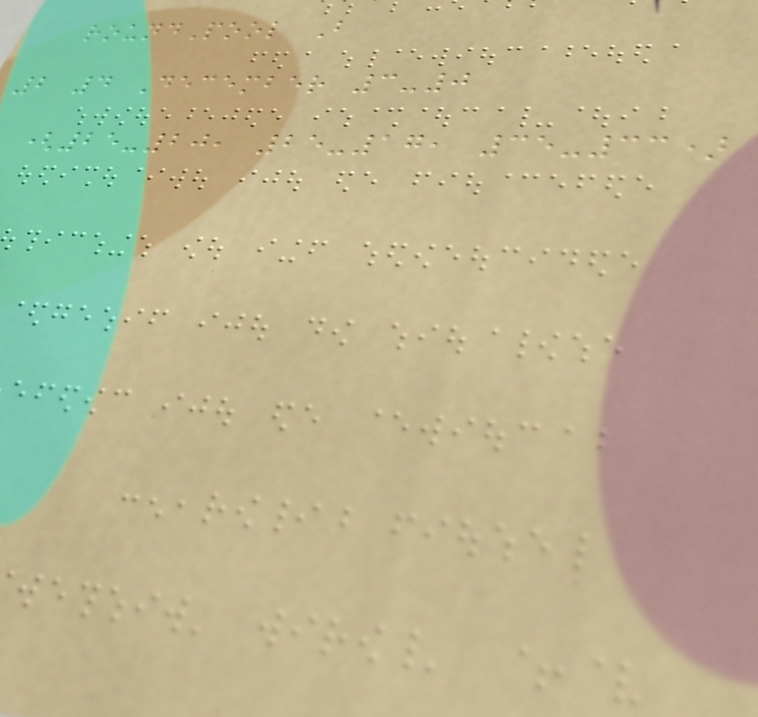roundPool B
2 4 December 3-0
(25-20, 25-17, 35-33)
